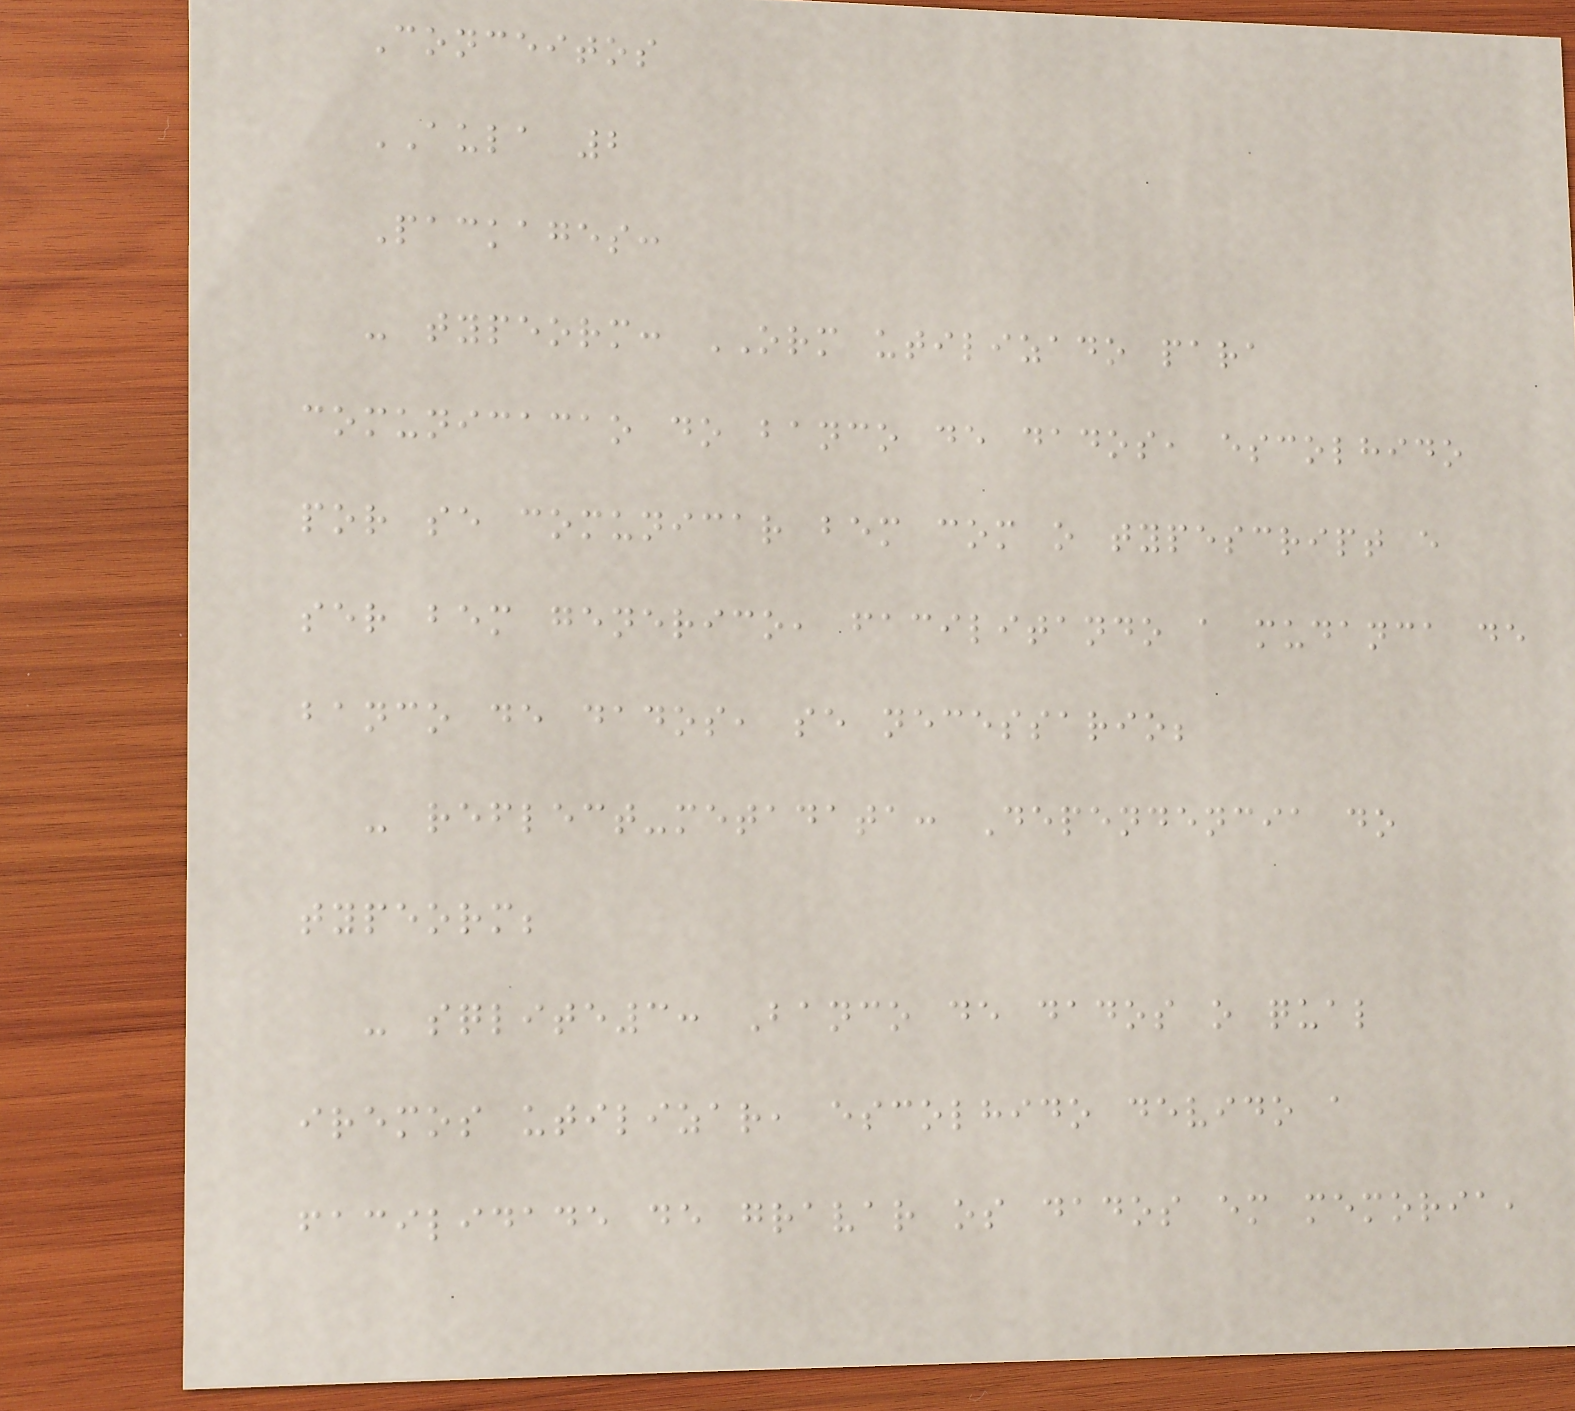Conceitos
AULA 2
Packages:
- typeorm: ORM utilizado para
comunicacao do banco de dados, escolhido
por se comunicar bem com o typescript e
ser bem generico, facilitando a mudanca de
banco de dados, se necessario;
- reflect-metadata: Dependencia do
typeorm;
- sqlite3: Banco de dados o qual
iremos utilizar, escolhido devido a
facilidade de gravar os dados em memoria,
